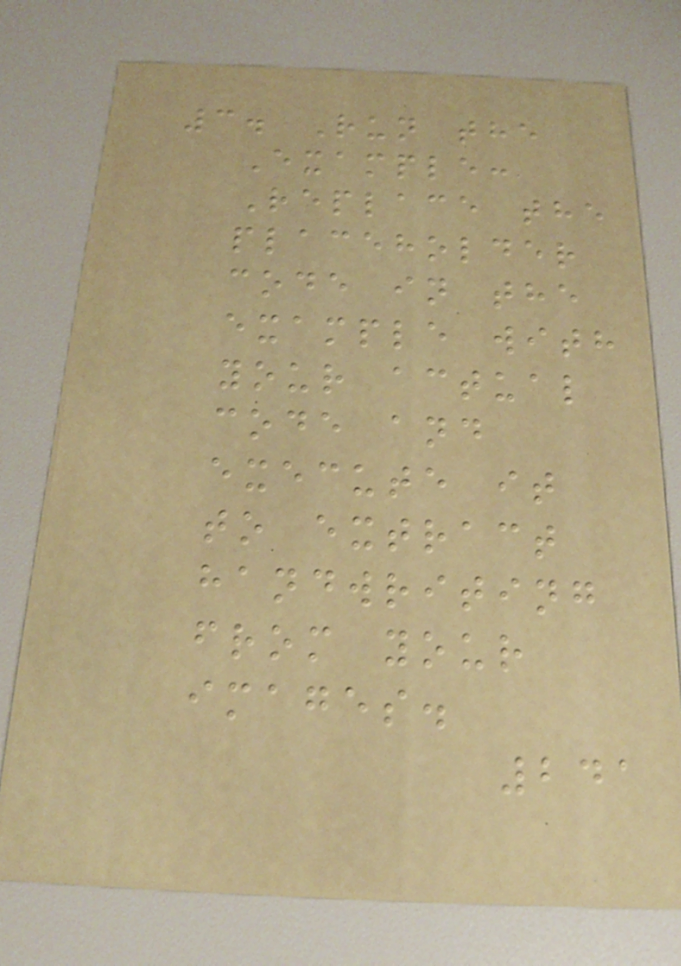3. Run the
Example:
Replace the
placeholder
code in the
example with
your actual
code and
execute it
to extract
handwriting
from your
images.
241
